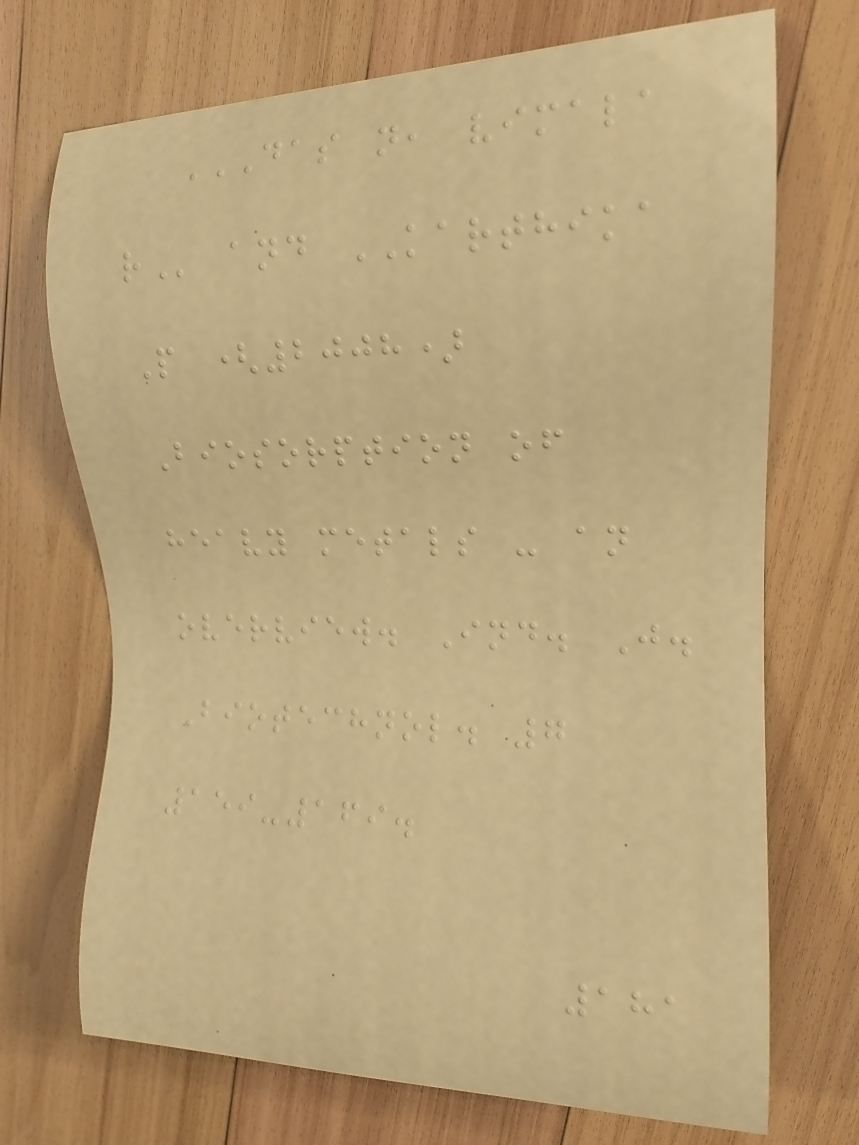DAS N, VIMALA
R and KARTHIKA
P (2008)
Biosorption of
heavy metals - an
overview. Ind. J.
Biotechnol. 7
159-169.
181
